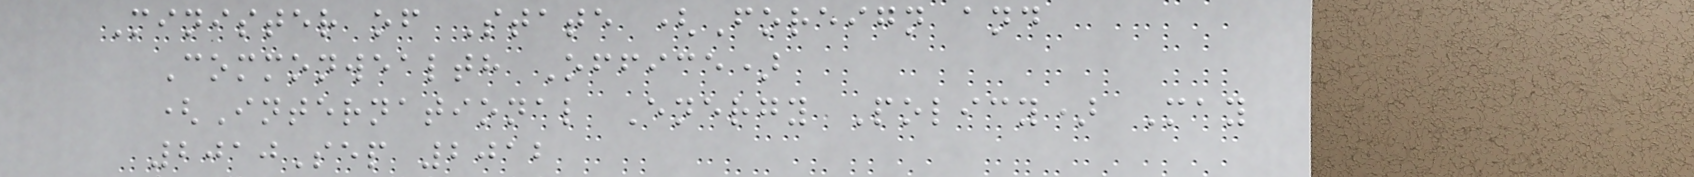Minister of State (Foreign and
Commonwealth Office)
(International Energy Policy) May
2010Sep 2012
